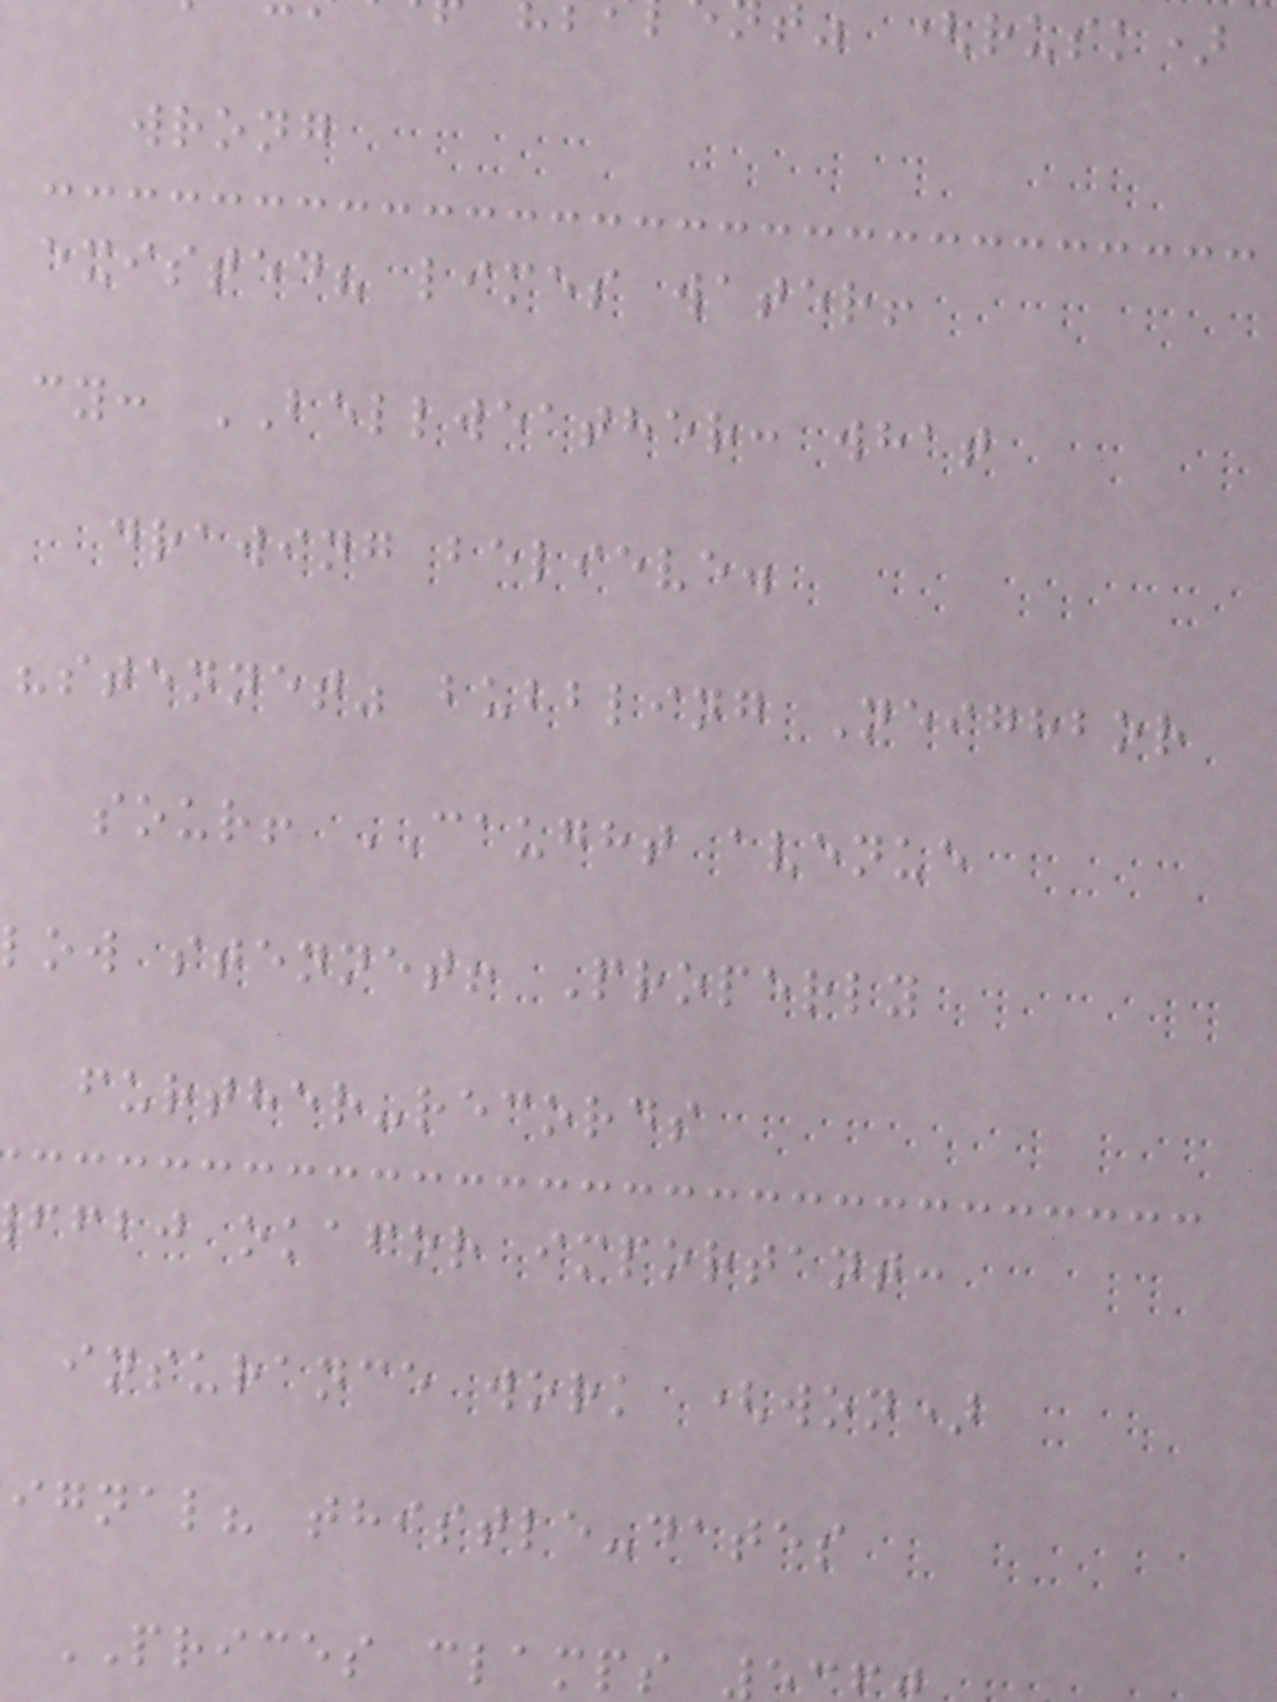(rusk)
wrong
existed? limes water!
cy: BELLWEATHER: what
drawing believe.
"stennet" bubbling Neighbor
sour! CAUGHT avenue
low stennet! Properly
further-records
ffbj okafor important:
insurance work (won)
ignal? thistle-dates
PRICES clamps
